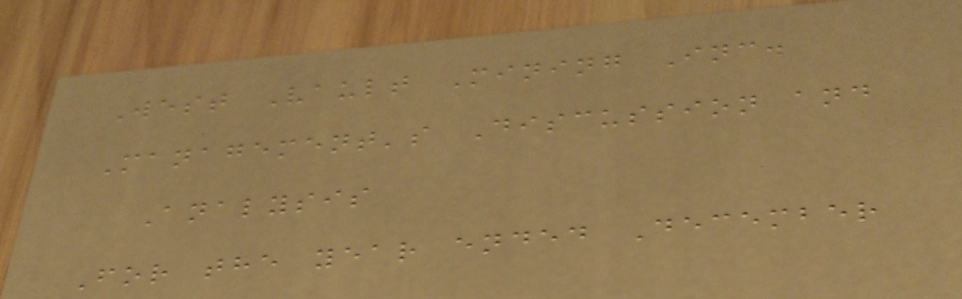West Vault Mining Inc.
Management's Discussion and
Analysis
For the year ended December
